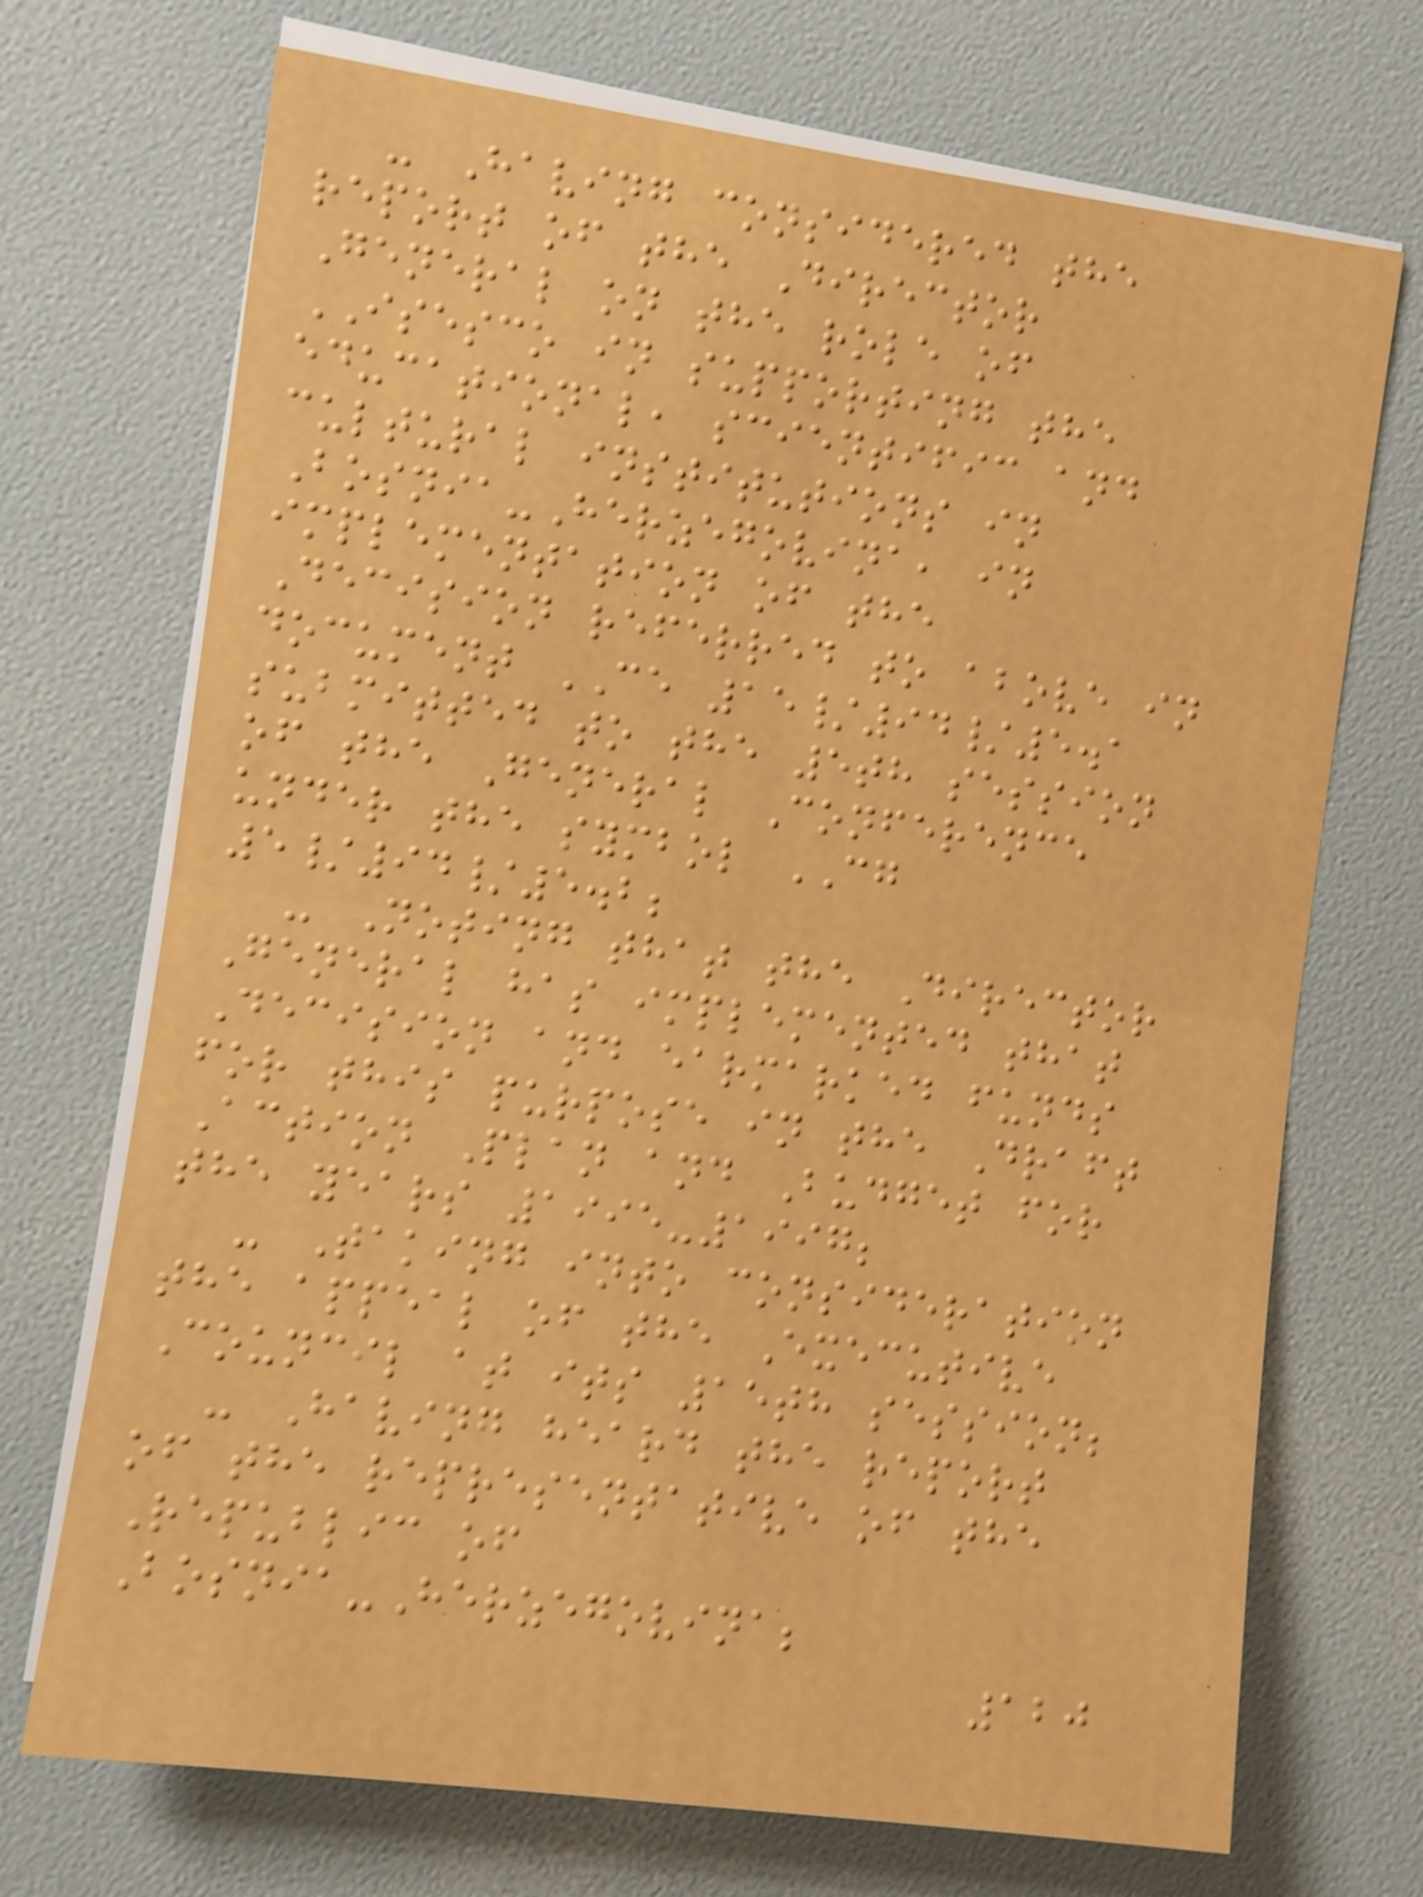- Having considered the
report of the Director
General on the role of
ISESCO in supporting the
educational, scientific and
cultural institutions in
Bosnia-Herzegovina, in
implementation of the
Decision referred to above in
document CE 15/94/5.1
submitted to the 5th session
of the General Conference
under the symbol CG
5/94/5.2;
- Noting that the Director
General has implemented that
Decision and earmarked funds
for this purpose in the Draft
Action Plan and Budget for
the years 1995-1997;
- Taking into consideration
the appeal of the Executive
Council at its 15th session;
- Having heard the report
of the representative of the
Republic of
Bosnia-Herzegovina;
120
